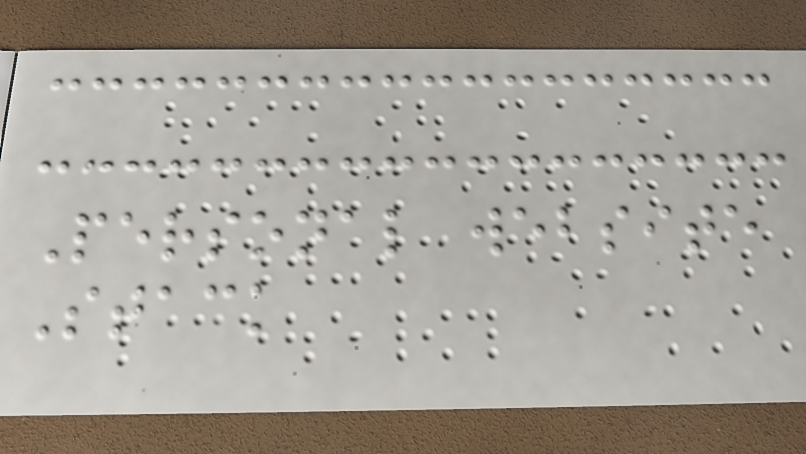Personal website
Stack
